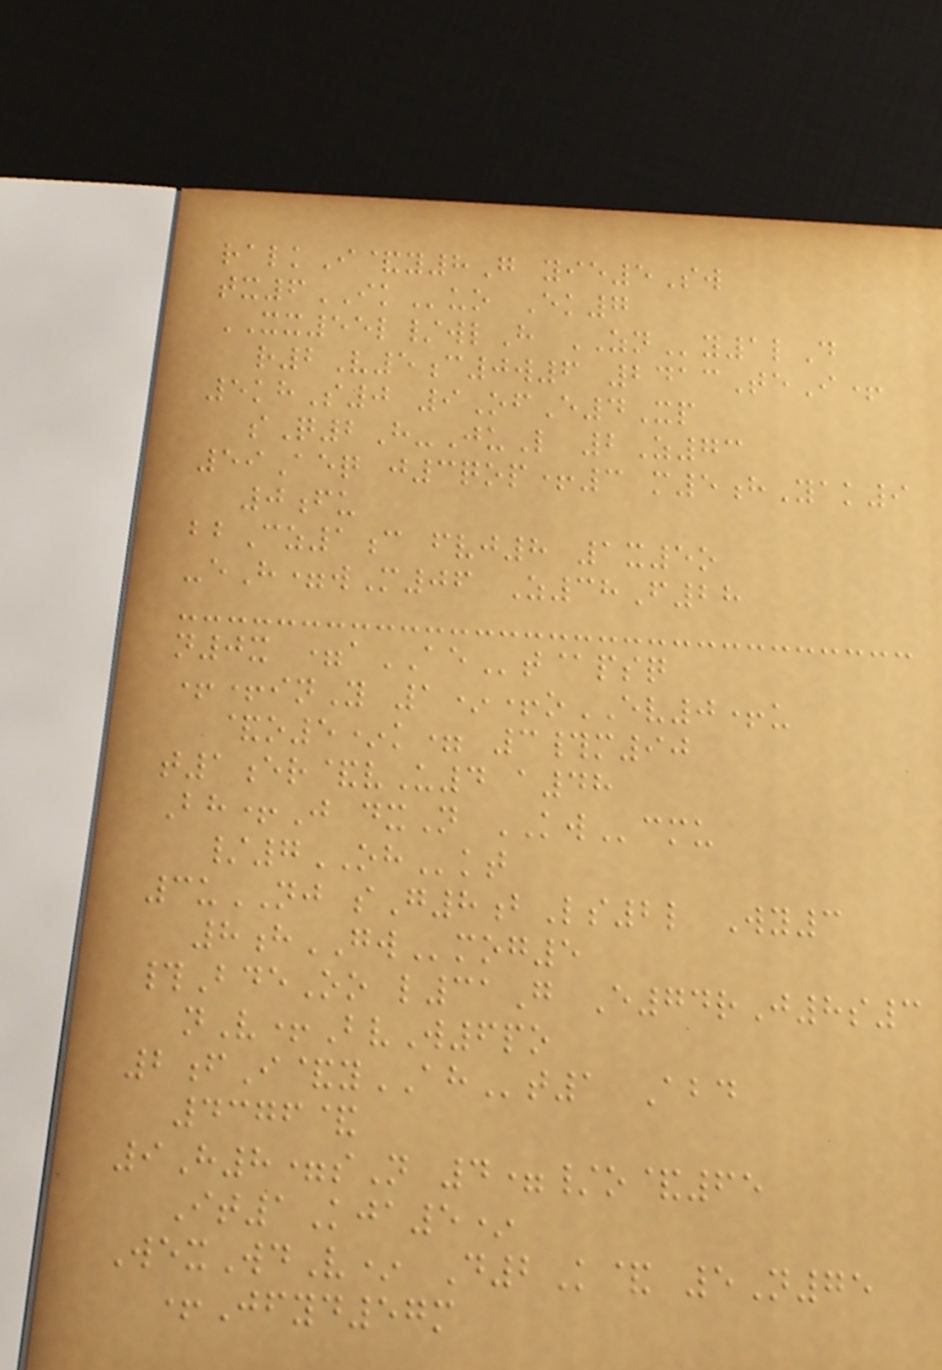ralkI&y8G yie5Sw
tx6IKuo Ek7
XX55l/wlH ZNy1lD
r2V5c0w6 2413TeI+
5khS0 9OfE4Xp
sQ2H-JuL 2Z73
59Aeq j3qop+3 m5hYak9
0fu
bbCz1c fvj8 1x5o
-eH=wM06 Z38F28
n0x =aAEt@psq
++inY 1*+oEV0+u
&o5*k= 3#m90
t1er&vU4 a48
Bh+J dxN KWcmu
/7OHkt
3uNJ sG8bLs2l Wy3
8hGWmog5
#BdeOo l31G E74rJ8s3
nV+BvW6po
2fI&yAHt1 Abd
4376&
9H8=sN 4=/o&65
It1Kja5*
WexWdV* D2K& 5N75
+Jfyd57m
